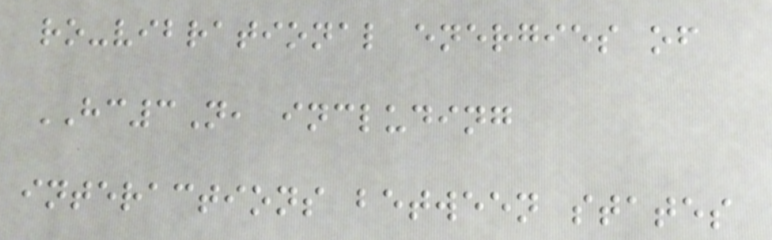ro-vibrational energies of
HC3N, including
interactions between states
